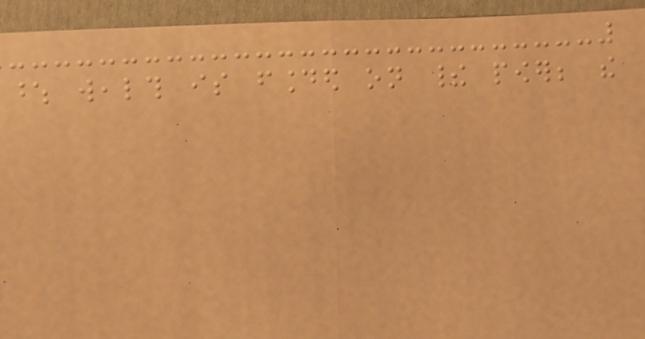whose wealth is founded on their power; the
